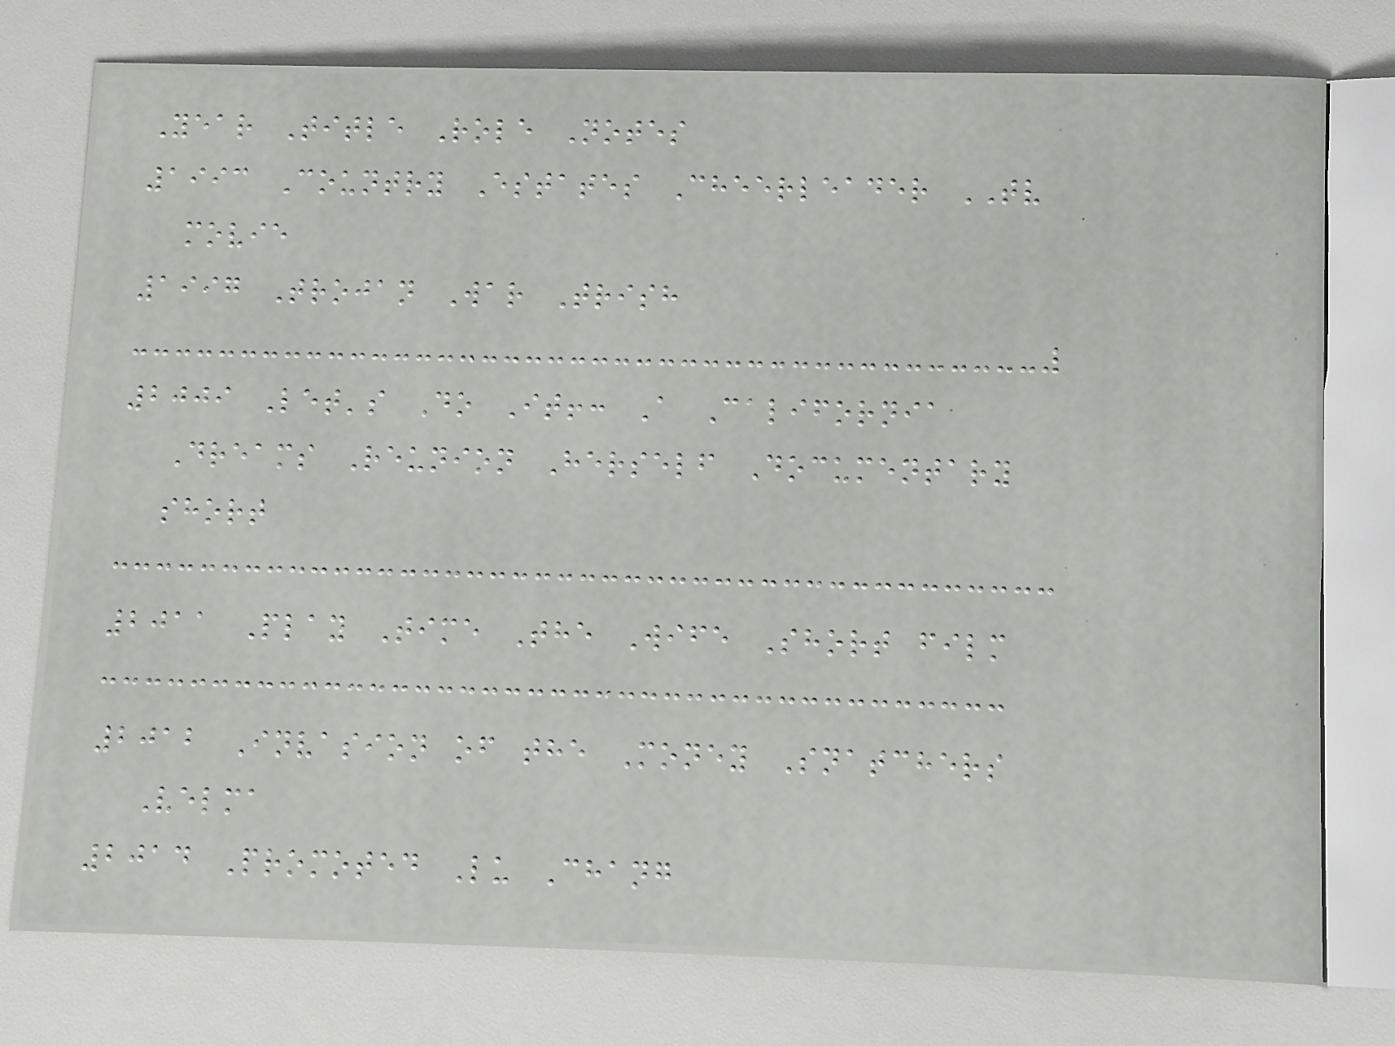Year Title Role Notes
1993 Country Estates Cheerleader TV
movie
1997 Trojan War Trish
2009 Let's Do It!: A California
Dreams Reunion Herself Documentary
short
2011 Play Time The Wife Short film
2012 Invasion of the Money Snatchers
Velma
2014 Promoted Lu Chang
